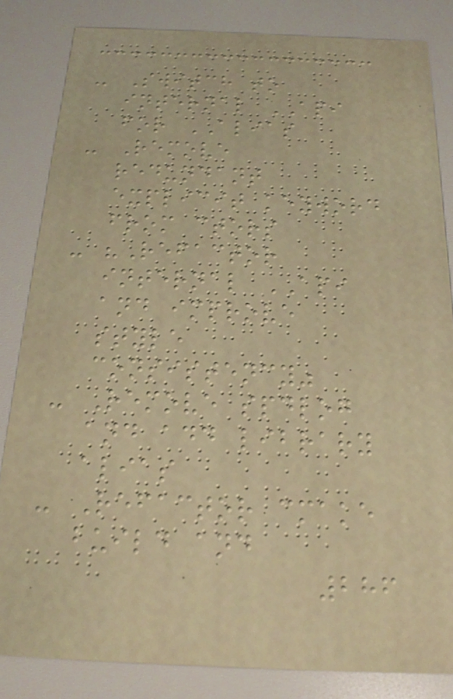- Switch to
internal API
for ALIAS
- Remove
redundant
explicit keyword
from ctors
- "Refactor
internal API
and improve
style
consistency"
- Remove spdlog
and add library
alias
- Refactor cmake
build and
286
